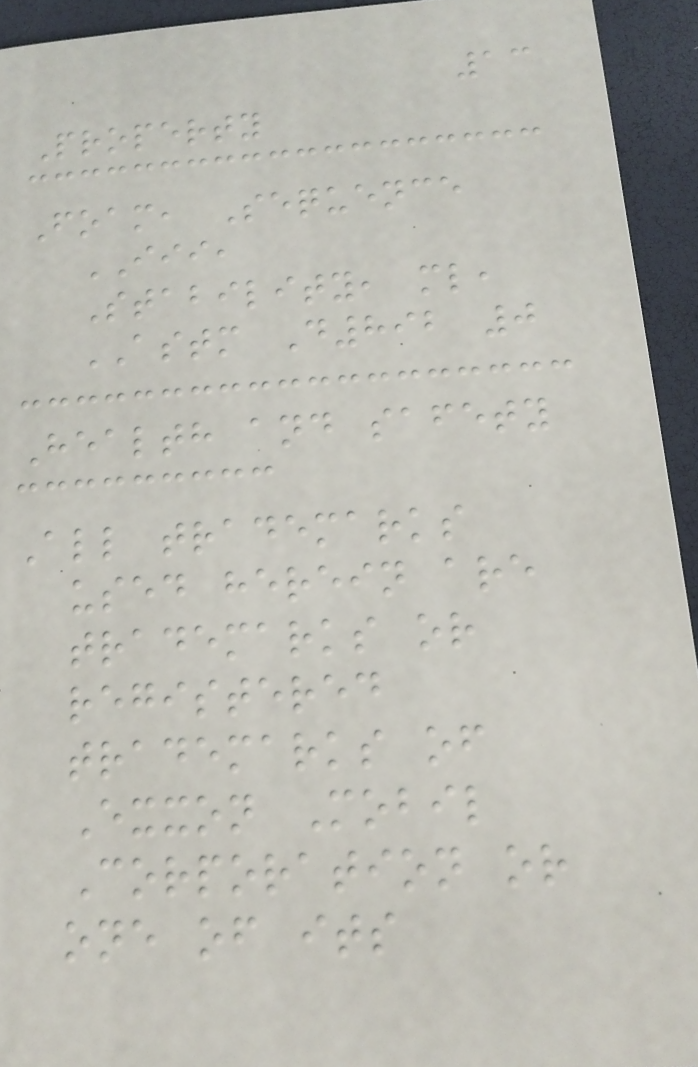13
Property
Foam, Sequence
III,
Stability, ml,
ASTM D892 0
Health and safety
All trademarks
used herein are
trademarks or
registered
trademarks of
Exxon Mobil
Corporation or
one of its
